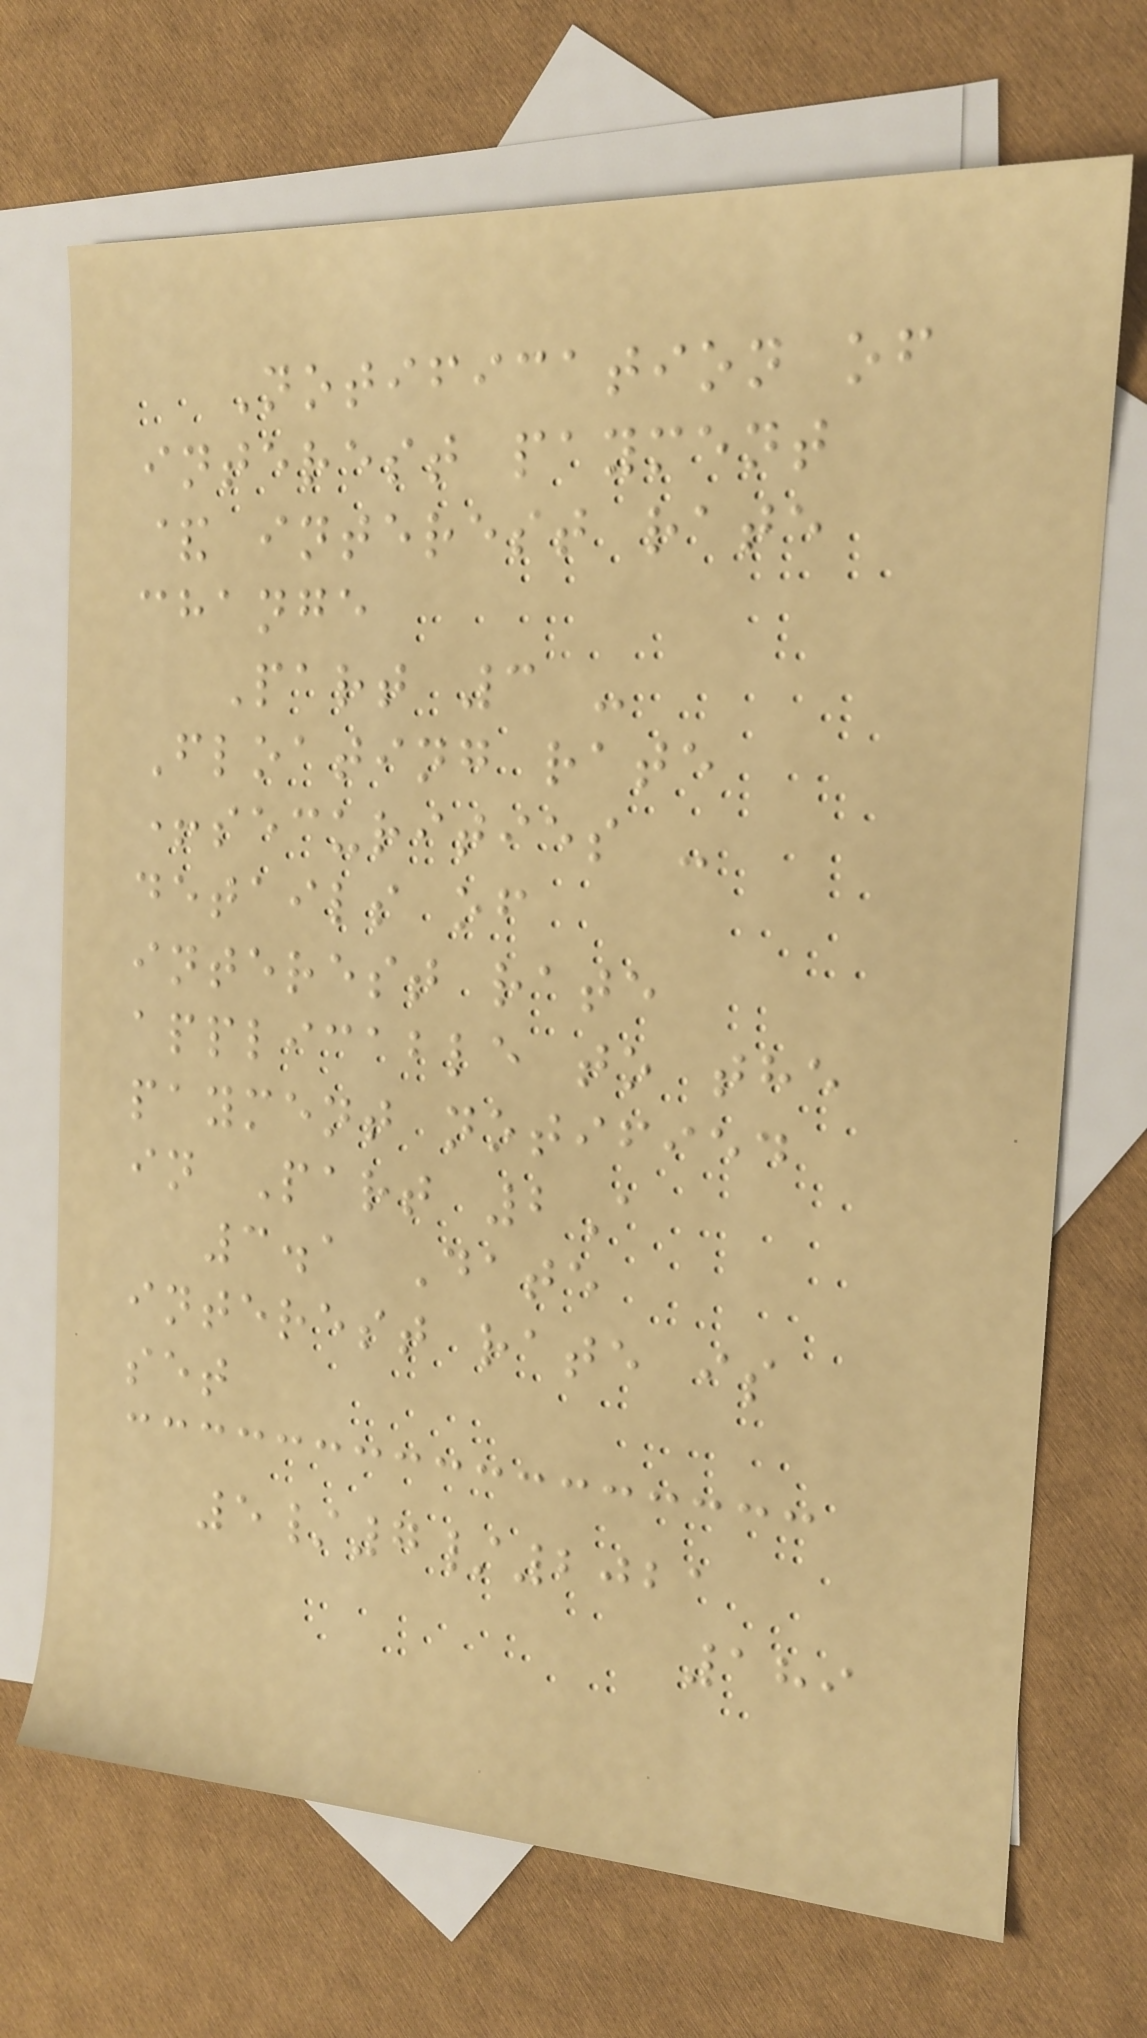Notification of
interest payment
& interest rate
change
Part 3 -
Floating rate
+securities -
details of
interest rate
applicable to the
payment notified
in Part 2A
3.1 Date
interest rate is
set
5/7/2021
189
